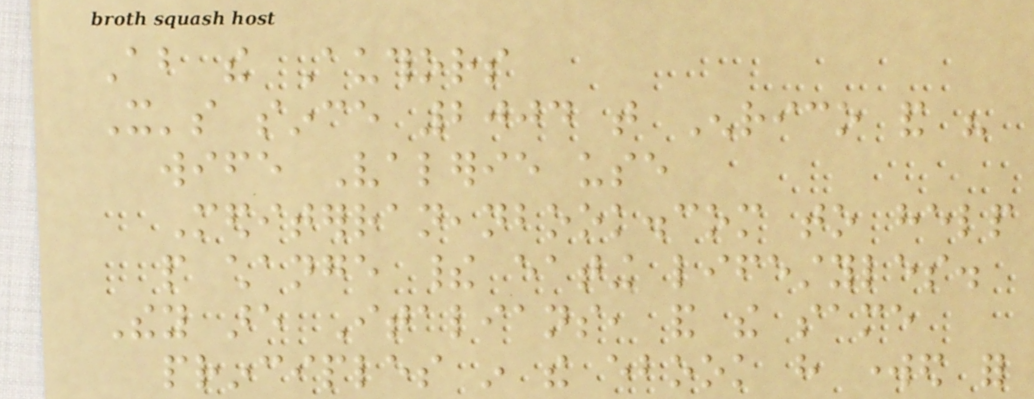About the Authors
It's since 2004 that Enrico and his
wife Valerie use
Mediterraneanbook.com to help
people change their eating lifestyles.
They are Italians, and the same
principles in the ebook have worked for
